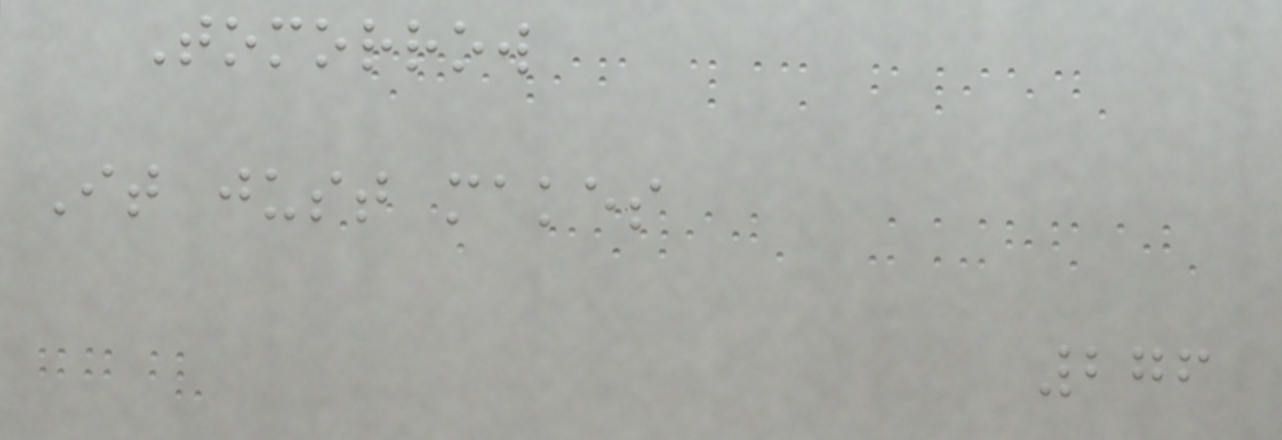Tomorrow
It just makes
276
